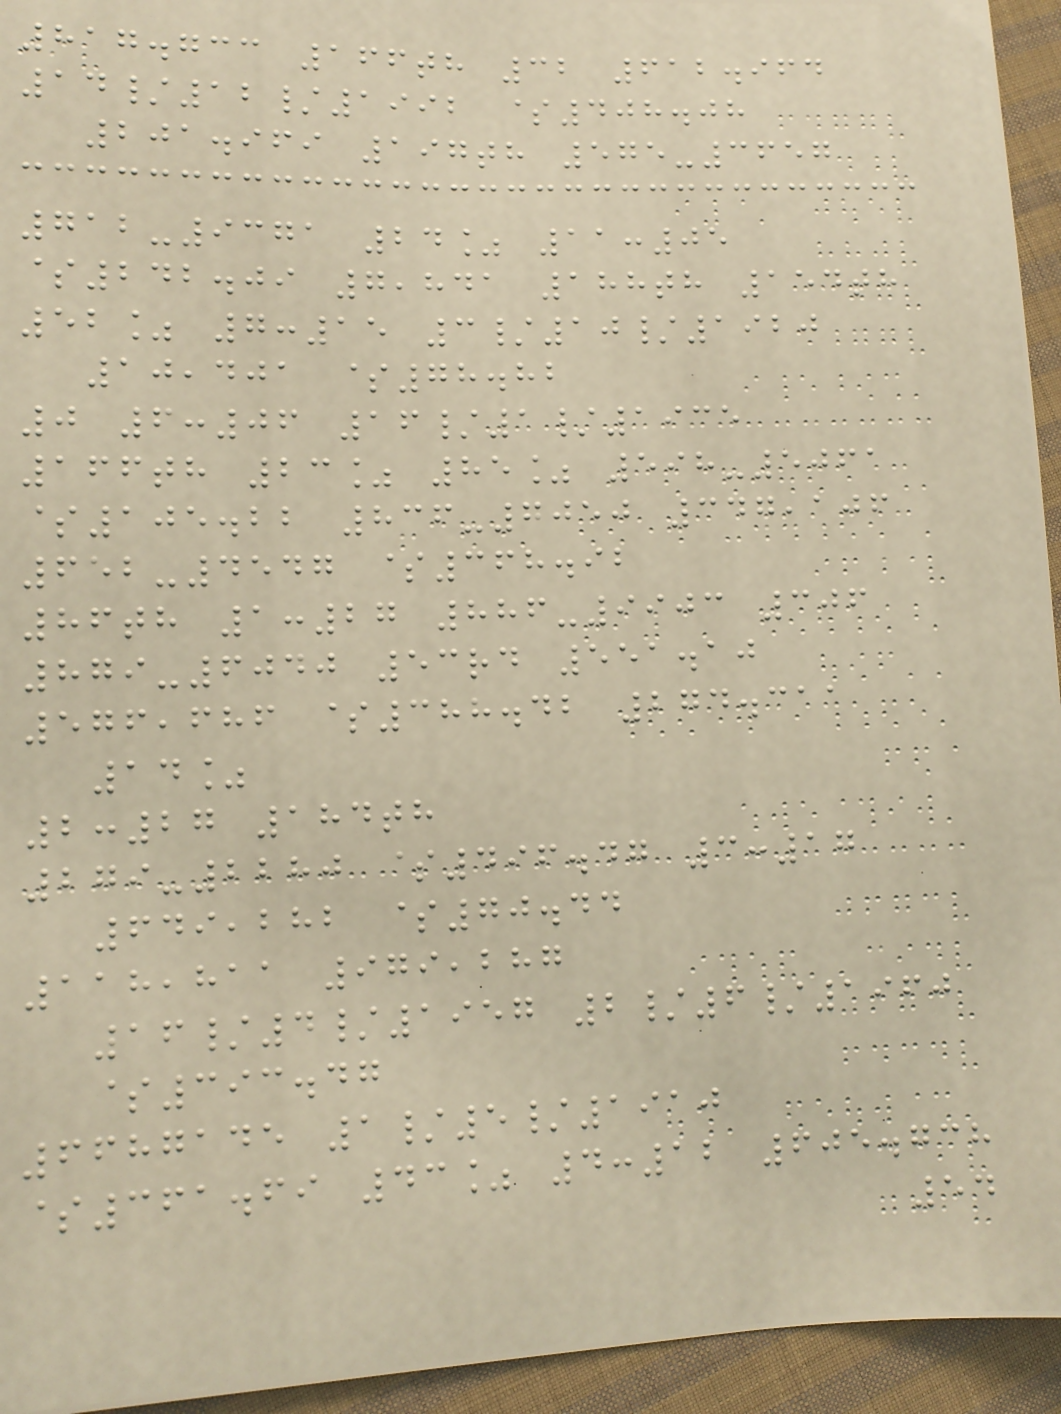817.733 166th 32 612.964
14/12/1992 $408.08
201.969 197th 575-3657
712-9371 24% 11:05
$242.09 7,841 188th 154th
52% 7:15 3/10/1920
10,401 $78.82
0 6:06 16/1/1935
166th 23% 85% 598-5061
$105.22 836-7050 347,106
652-4547 $368.92
86th 1:27 886-9903 306
879-6040 53rd 551.10
576,686 $388.42 274.311
14%
2:27 184th
279-2280 $496.47 3:17
649,282 $70.44
118,811 979,287
16/4/1957 2/6/1960
$393.47
6687145 1/5/1910
$361.69 43% 4:12 605.738
54
